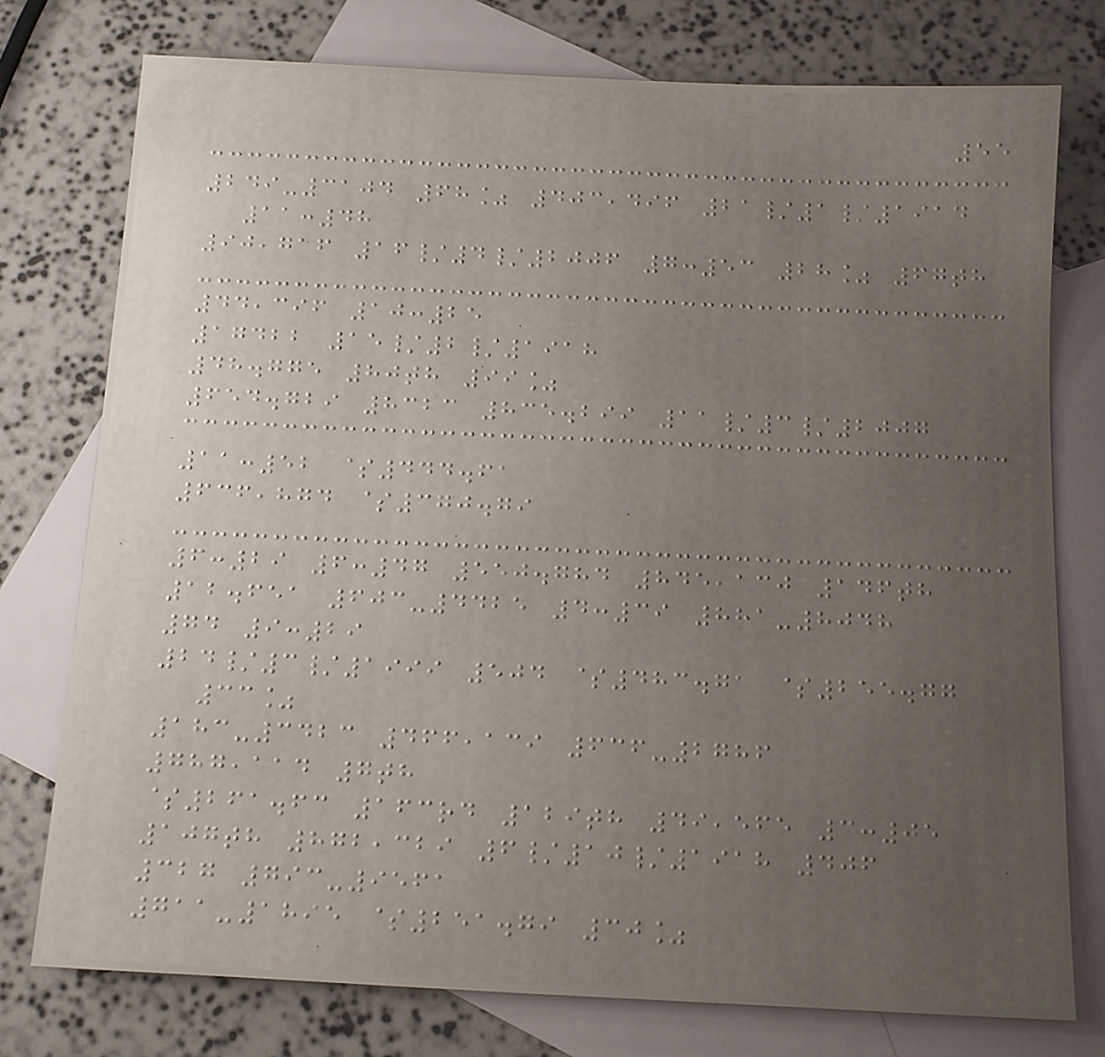55
249-3104 68% 403,496 21/1/1914
11:48
90,716 16/4/2006 7:53 28% 67th
44,396 10:25
17422 15/2/1918
48.775 80th 99%
654.729 8323 835.299 11/3/2007
11:52 $444.61
636,874 $370.79
6:29 6:47 550.784 845,130 146th
12.651 603-4425 4:39 881-8048
74 9:29
24/3/1999 504 $483.71 $255.77
33%
183-3423 466,139 636-2786
787,114 7th
$261.63 163rd 129th 49,565 3:05
107th 872,329 6/10/1918 406
327 793-9561
711-1895 $251.79 30%
